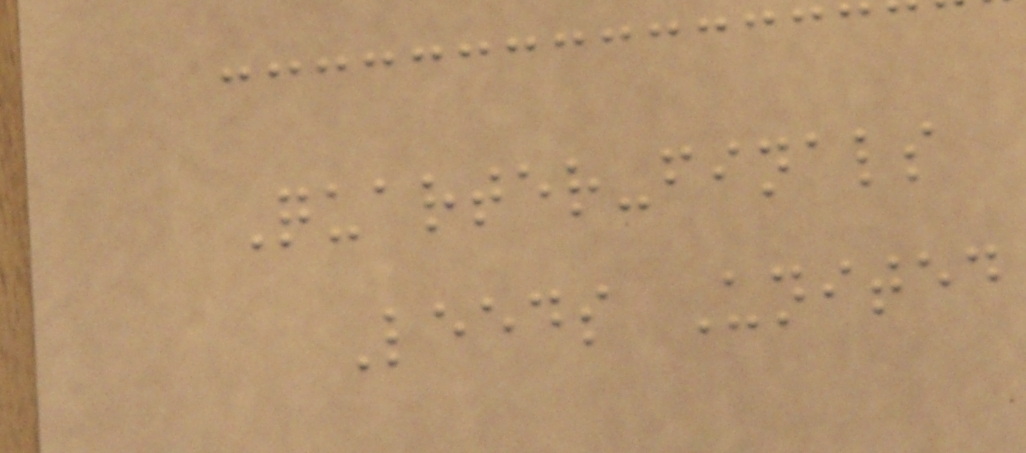Quarter-finals
Leeds United
